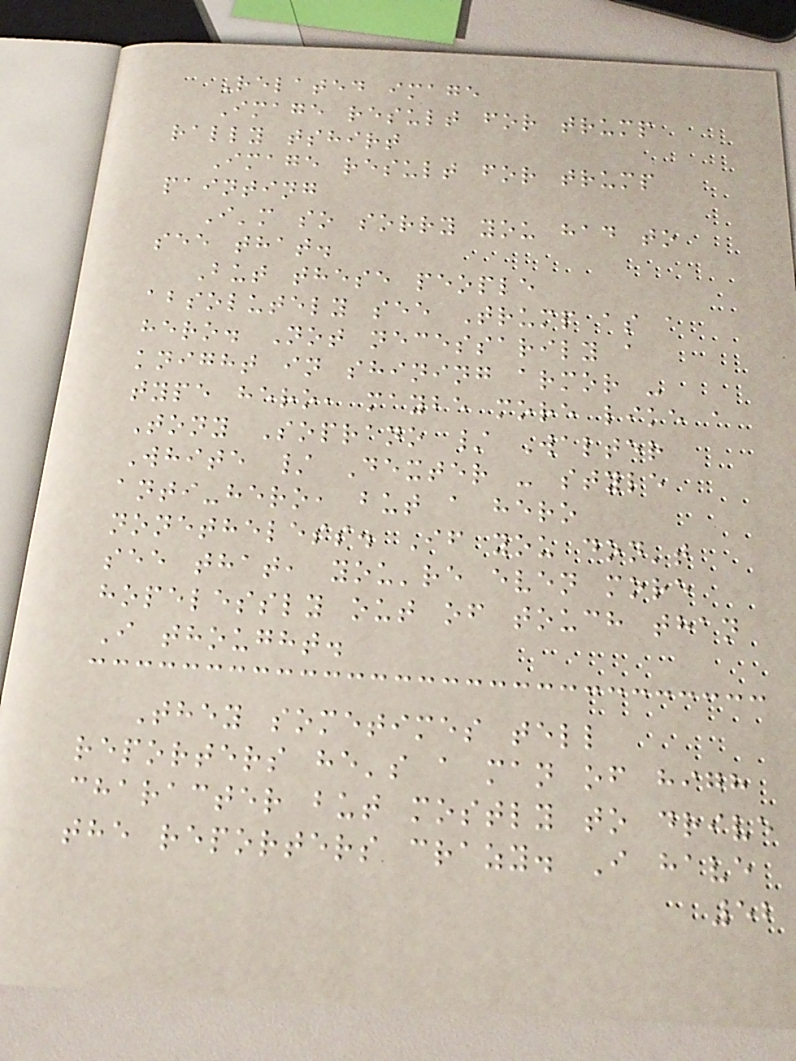Related image
Image result for trump
rally tshirt
Image result for trump
painting
I'm so sorry you had to
see that.
But these people
absolutely see Trump as a
hero. Not necessarily a
knight in shining armor -
type hero, maybe more like a
Tony Soprano / Walter
White / Dexter - style
anti-hero, but a hero
nonetheless. If you don't
see that, you're even more
hopelessly out of touch than
I thought.
They sometimes tell
reporters he's a man of high
character but mostly to drive
the reporters crazy. I have
52
